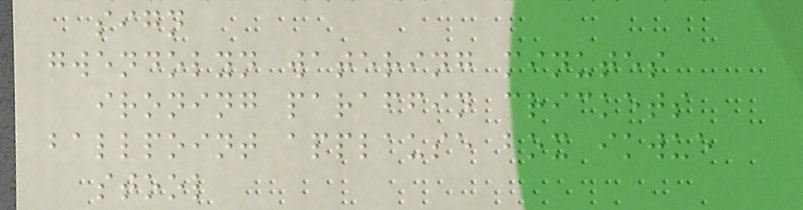sign
gwendolyn watering minutes
ironing paraffin crickets
ballpoint applause box ikwue
stool
